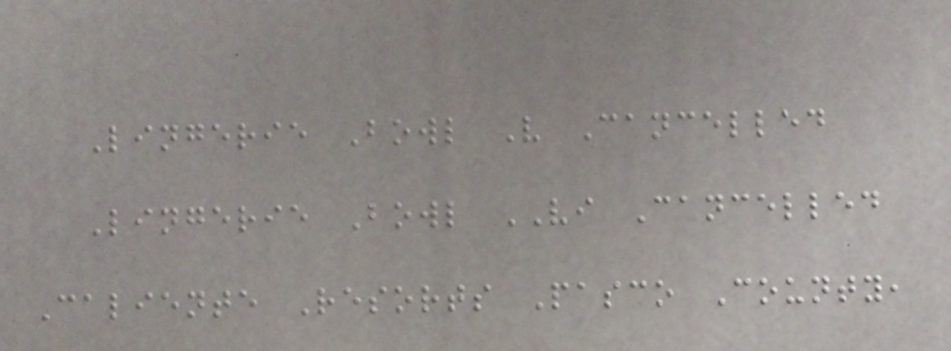Lingerie Bowl V Cancelled
Lingerie Bowl VI Cancelled
Caliente Resorts Pasco County,
